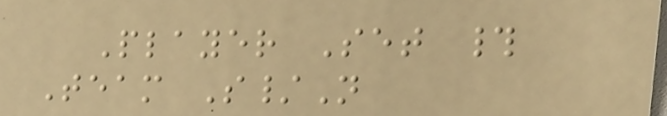Player Set #
Team S/N
